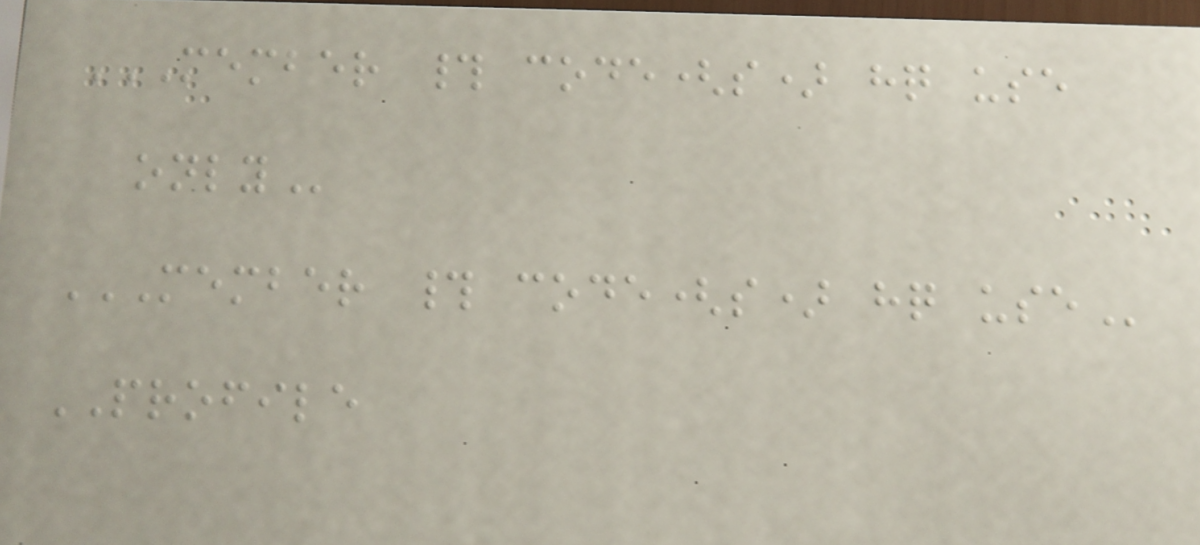MEMBER # CODE(S) HQ USE
ONLY
MEMBER # CODE(S) HQ USE
PROFILE
